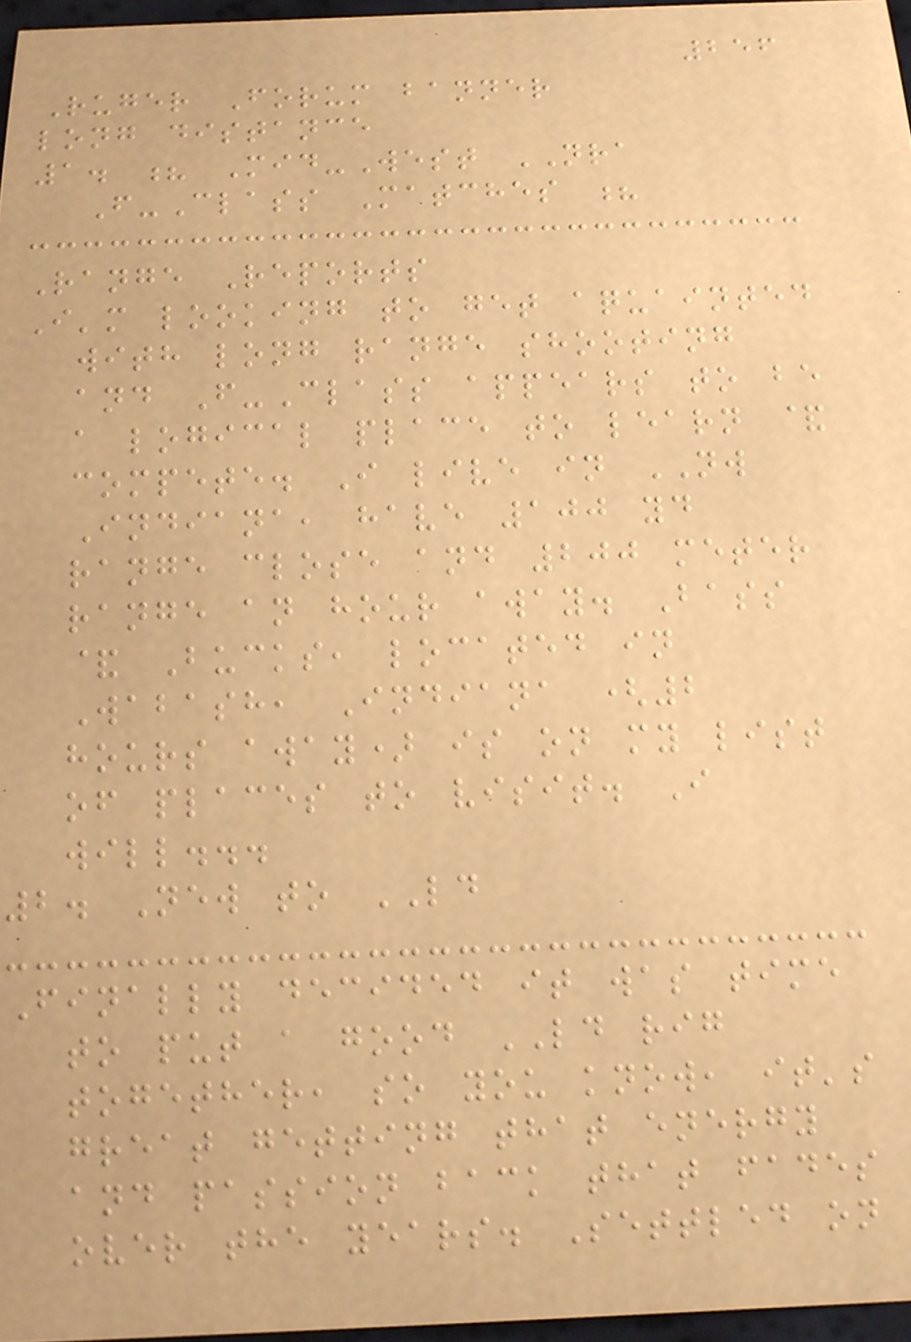256
Ruger Forum banner
long distance
1. ? Mid-West NRA
F-Class Matches ?
Range Reports
I'm looking to get aquainted
with long range shooting
and F-Class appears to be
a logical place to learn &
compete. I live in NW
Indiana, have 100 yd
range close and 200 meter
range an hour away. Bass
& Bucks, located in
Wabash, Indiana (2
hours away) is on my list
of places to visit. I
will...
2. New to LD
Finally decided it was time
to put a good LD rig
together, so you know, it's
great getting that energy
and passion back that fades
over the years. Settled on
